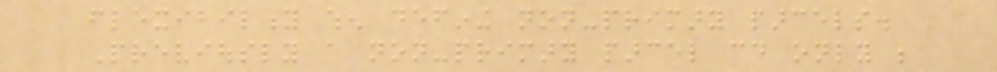flexibility when defining non-primary parcels.
Previously a non-primary parcel could only be
